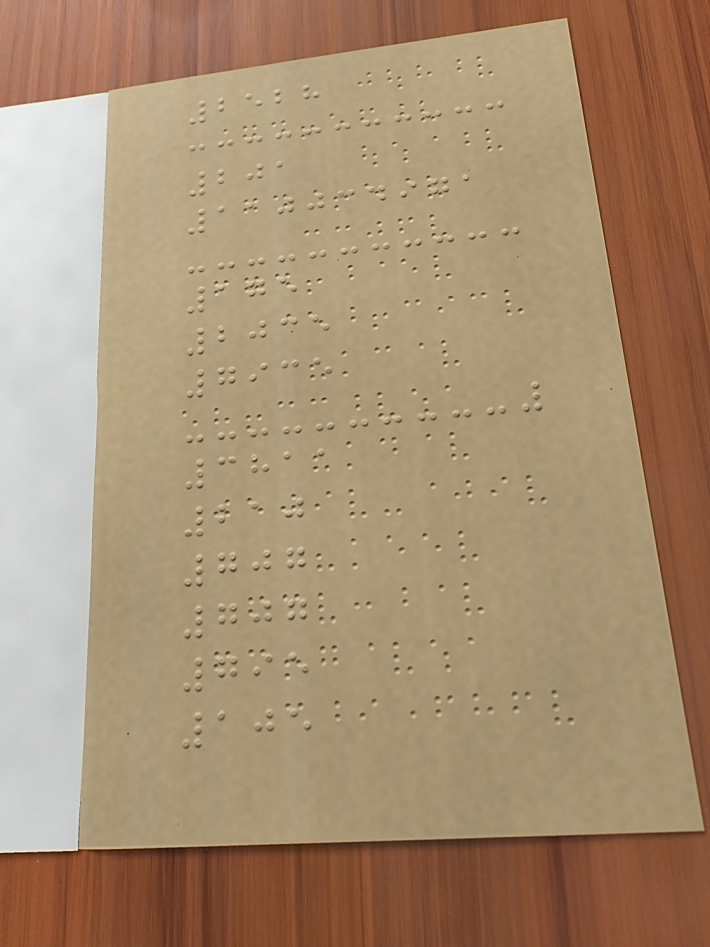2528
201
110034971
175
2035
7935
3811
210
707
707
795
105
